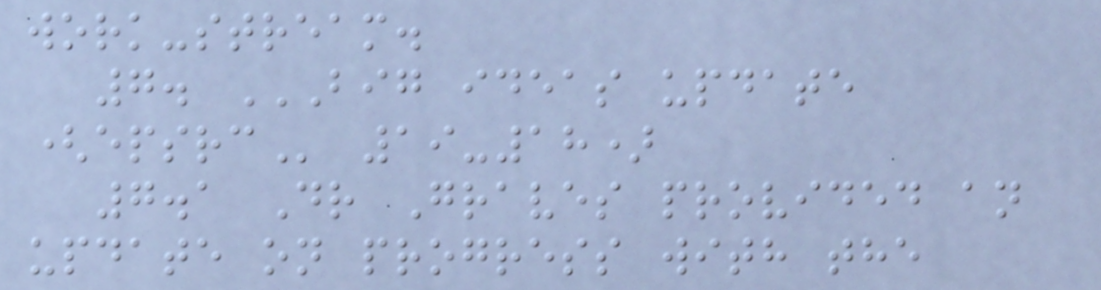work-stream.
7. BIG IDEAS UPDATE
(EPSRC 19-18)
7.1 Dr Graves provided an
update on progress with the
